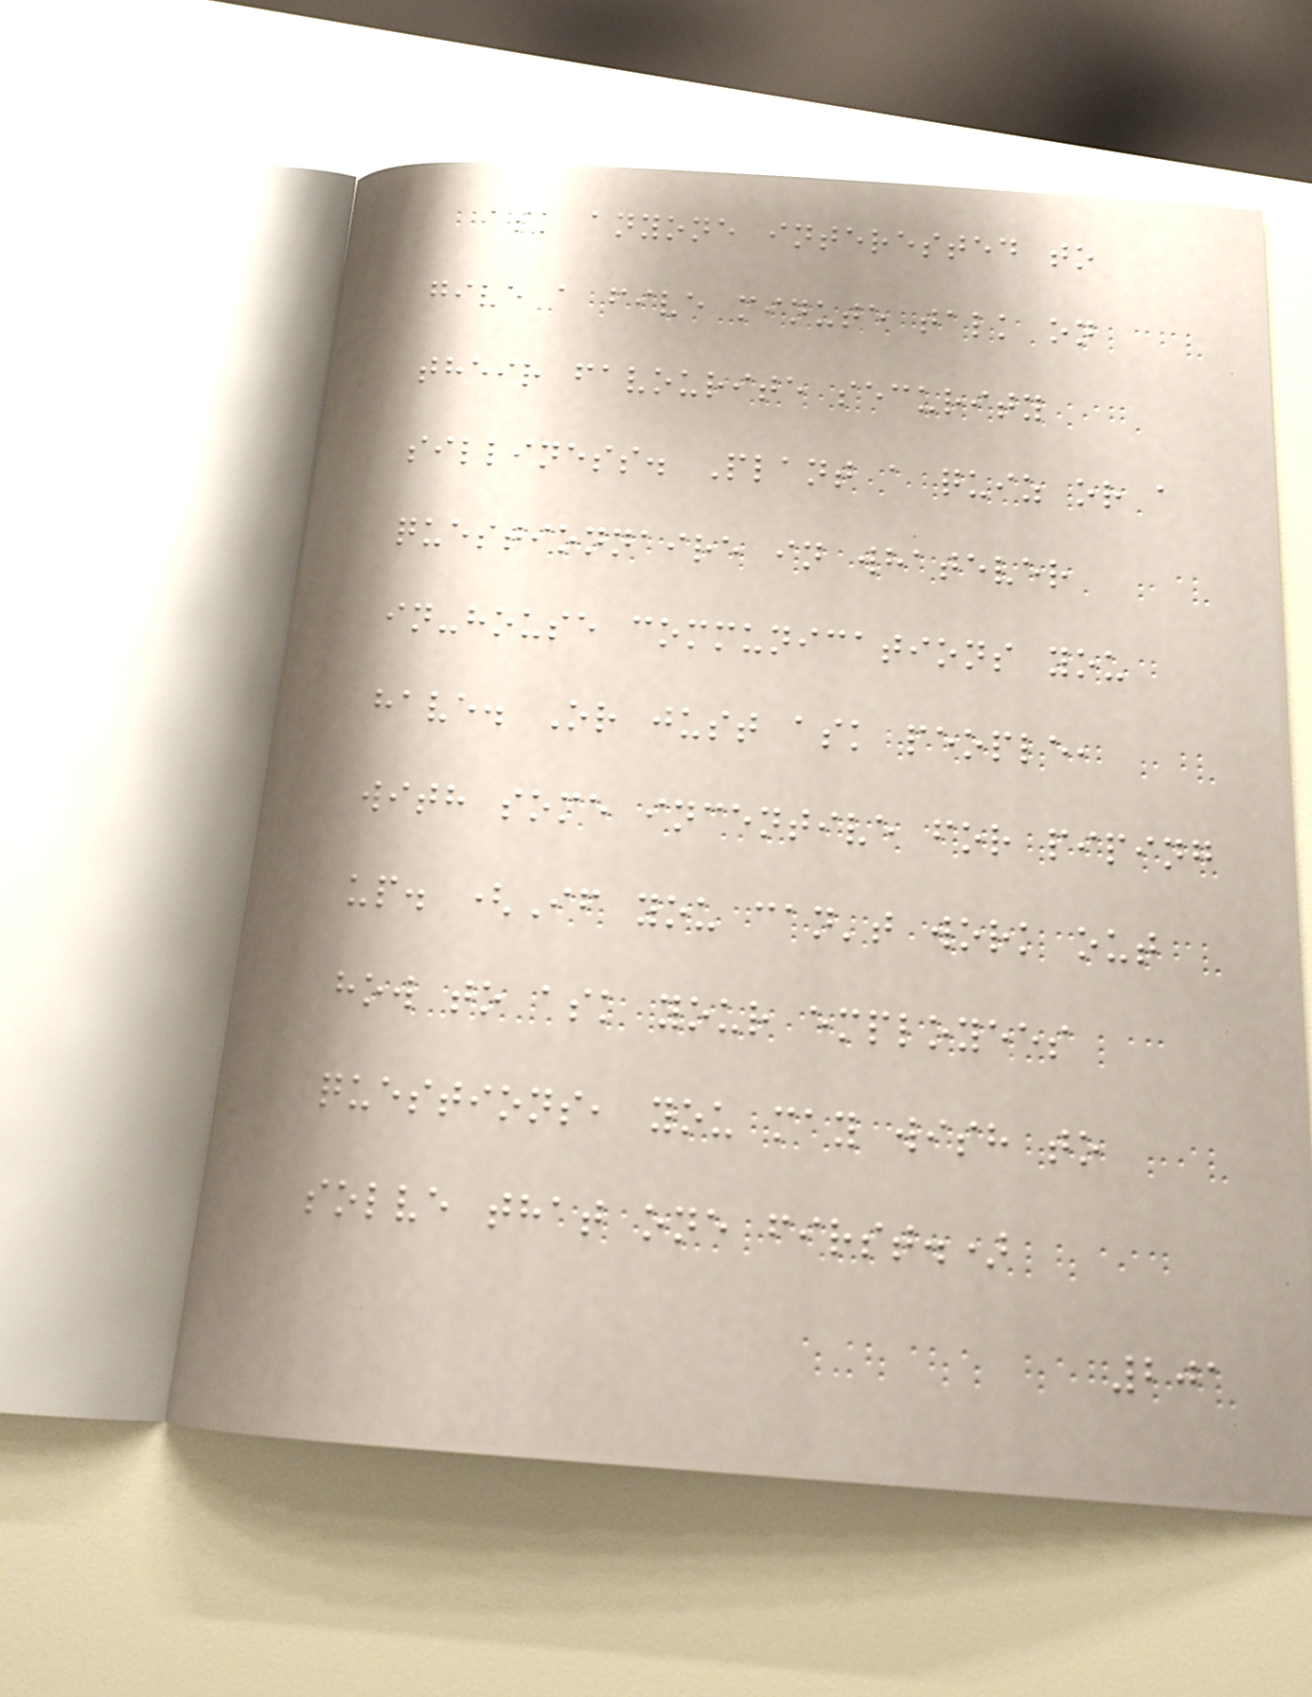ask anyone interested to
give a five minute talk on
their favourite security
silliness. Plant a quiz or a
questionnaire in whatever
in-house communications you
have. Or just ask people,
with some incentive for piping
up. (If you can't work out
how to ask your employees
questions, you may wish to
solve that one first.)
201
